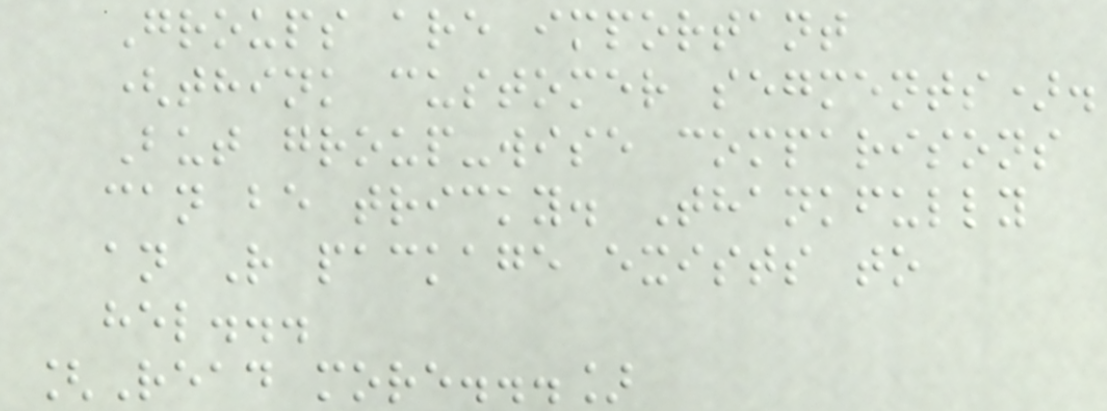Groups are important
(think customer segments).
But group-wise comparisons
can be tricky. Thankfully
an R package exists to
hel...
[Read more...]
